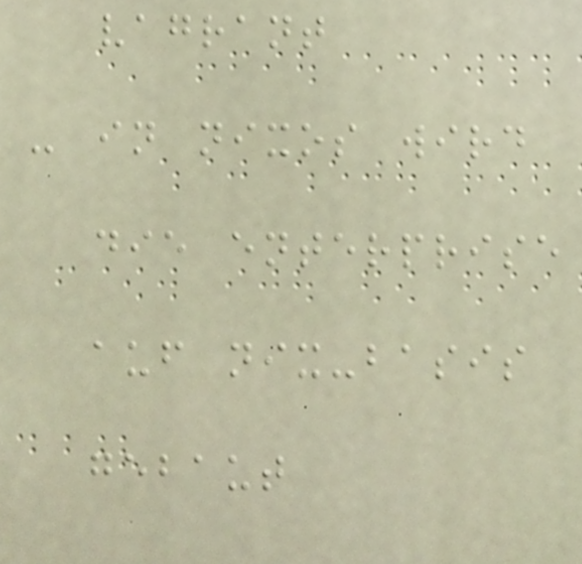vagrant
- in nixos wird
die enterprise
auf nix-basis
gebaut
